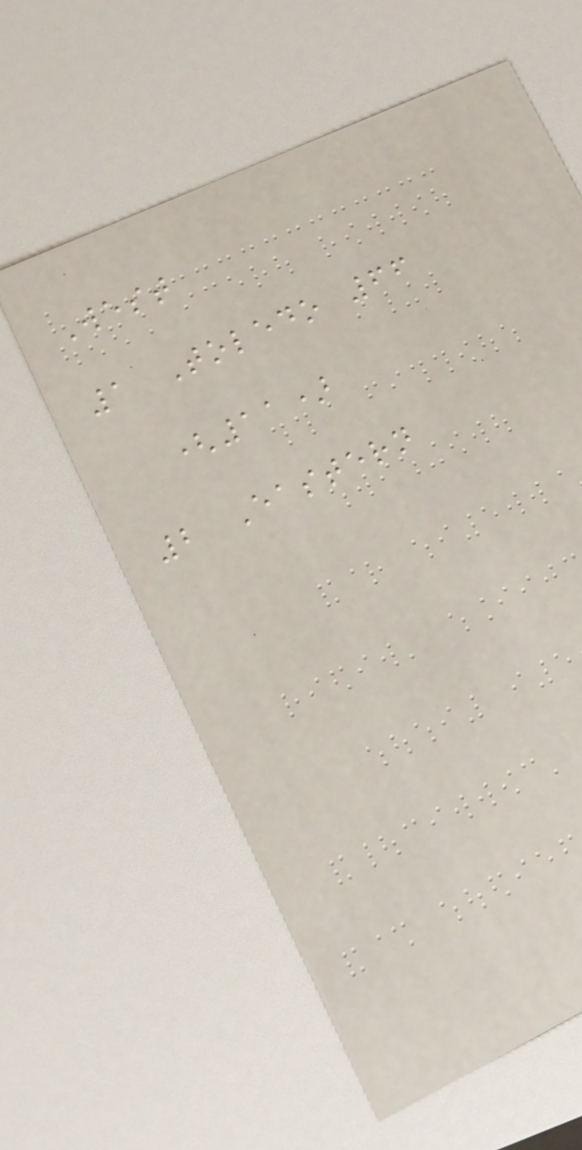West
1 Toledo 66
(11)
2 Eastern
